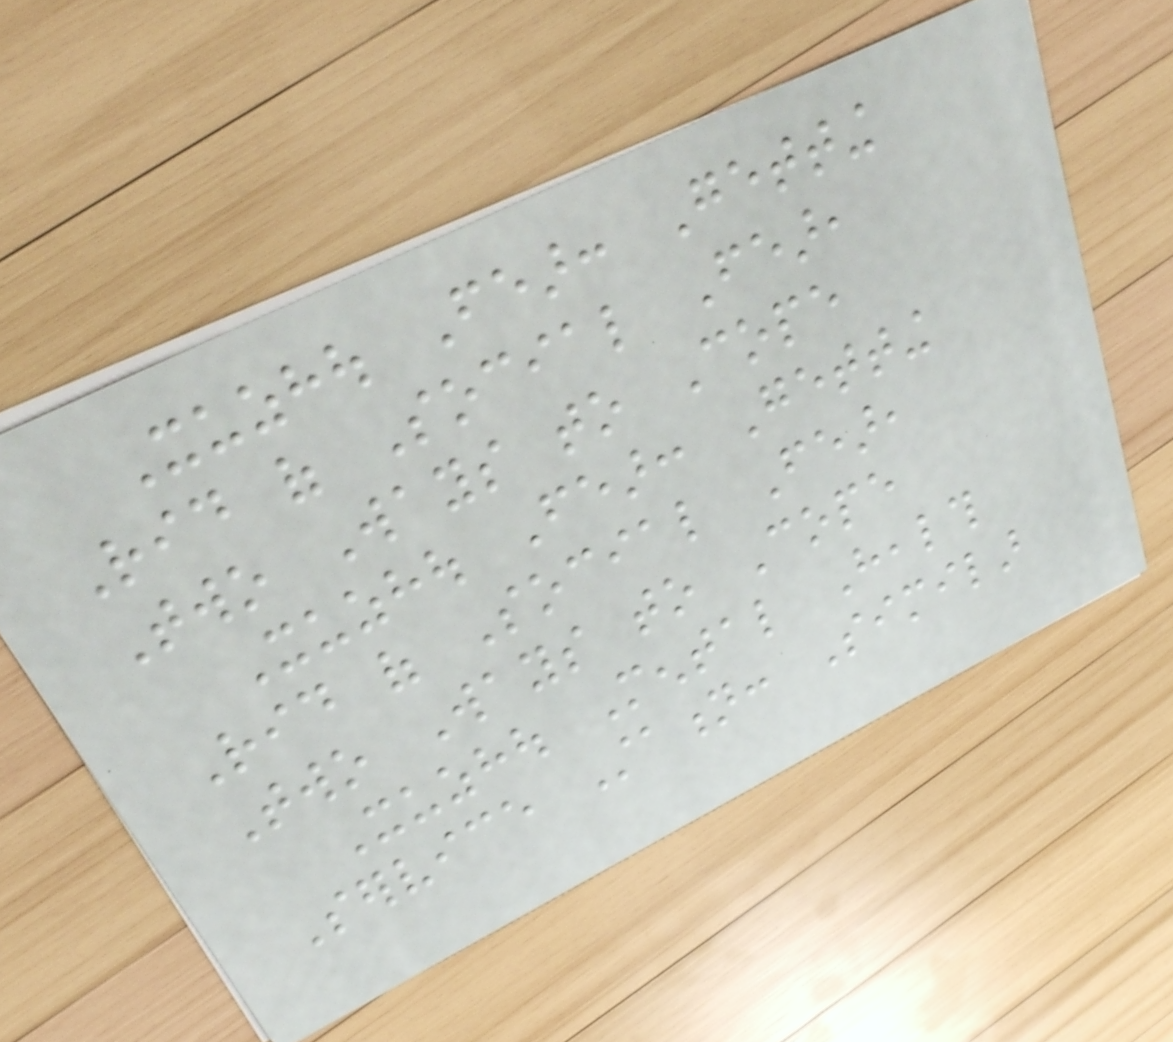Xuzhou Fear: Getting
Rid of Social Fear,
Two Ways to Cope
Xuzhou Fear: Getting
Rid of Social Fear,
Two Ways to Cope
Xuzhou Mental Health
Service Station: Similar
